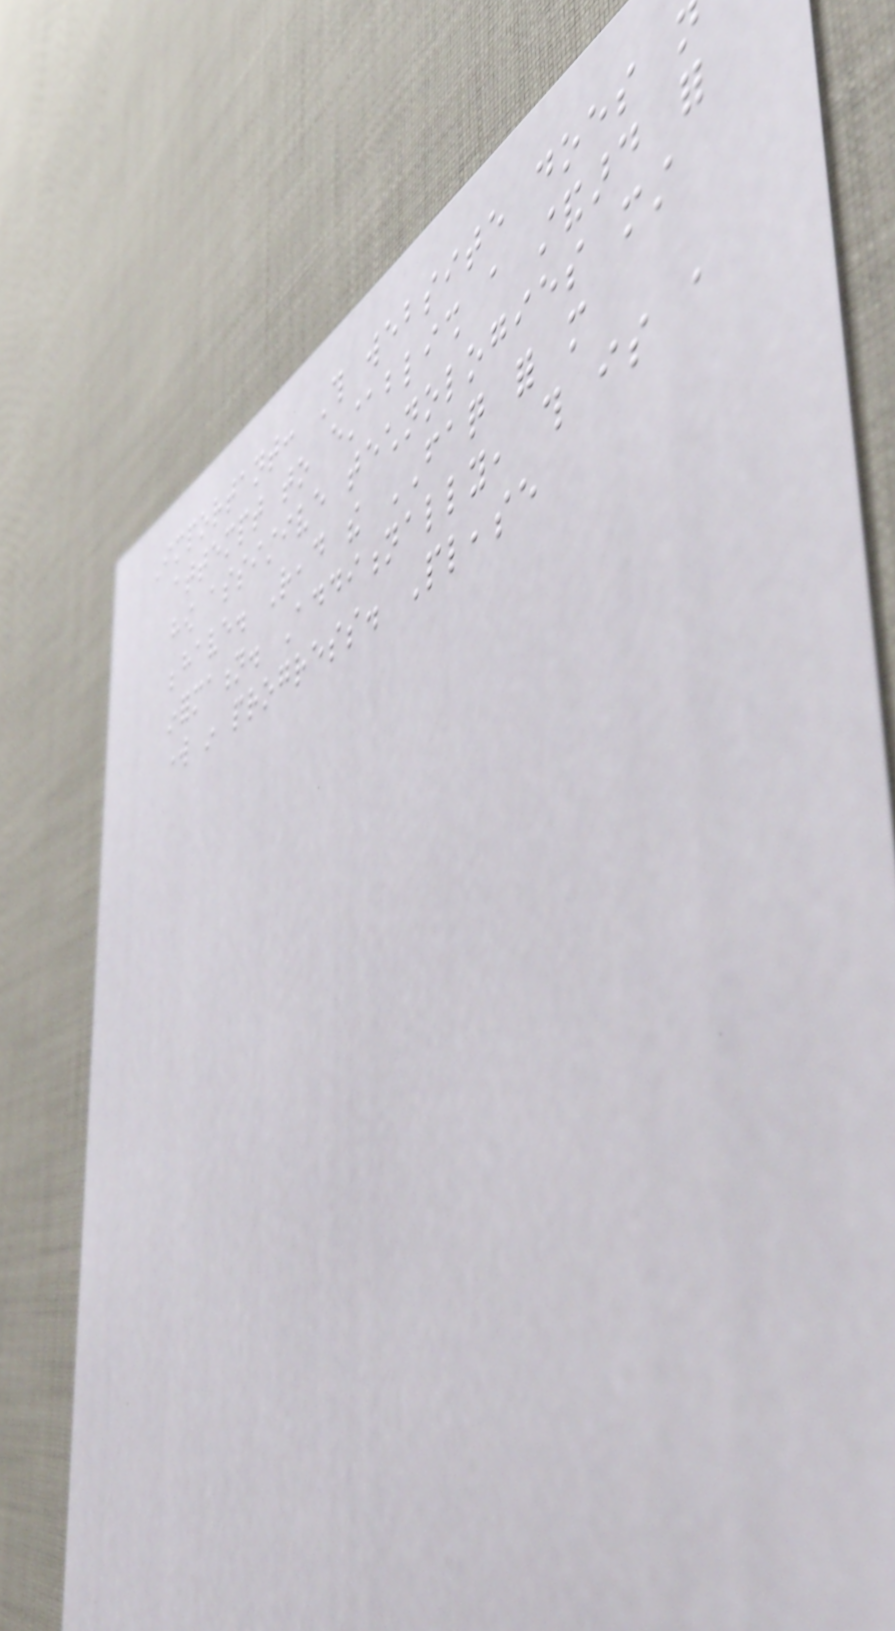Important: This website does not
attempt to establish a standard for
how assistive technologies must
behave. Read the FAQ for more
information. Additionally, this is a
work in progress. Please
